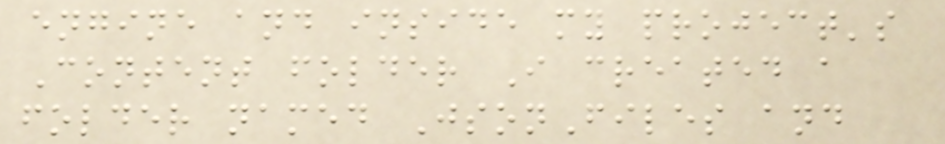engine and inside my project's
Content folder I created a
folder named JsonFiles and
